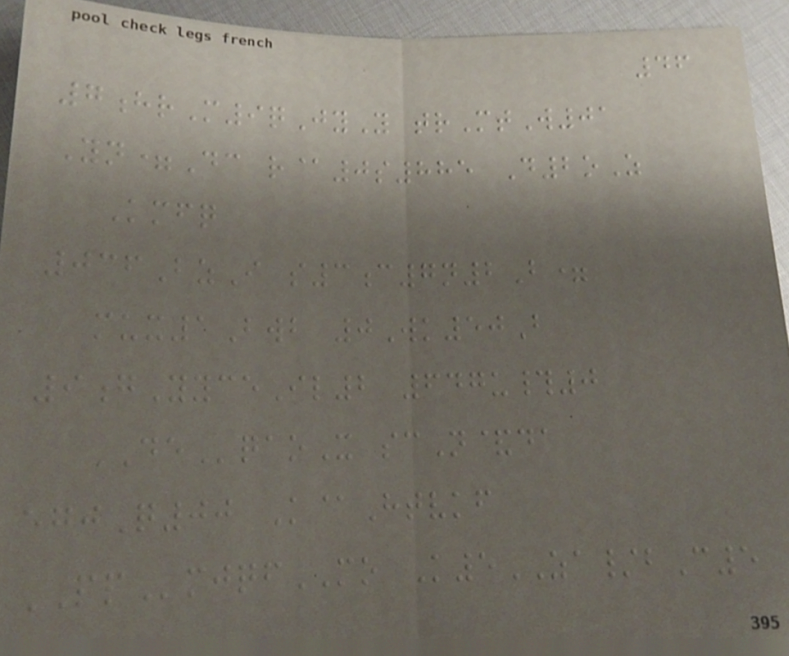46
7hrM9qJyY trMtW01
Yn=Dc r@0s885 D2oZ
Kmfq
036BzI s3c7n2B=
mux1Bwb 0Wk50B
9gYyceIl2 647u#0
DEqaoX scN&da
egjQ00 K@Htvkf
PPmjqfMO K5ZA/bC5
